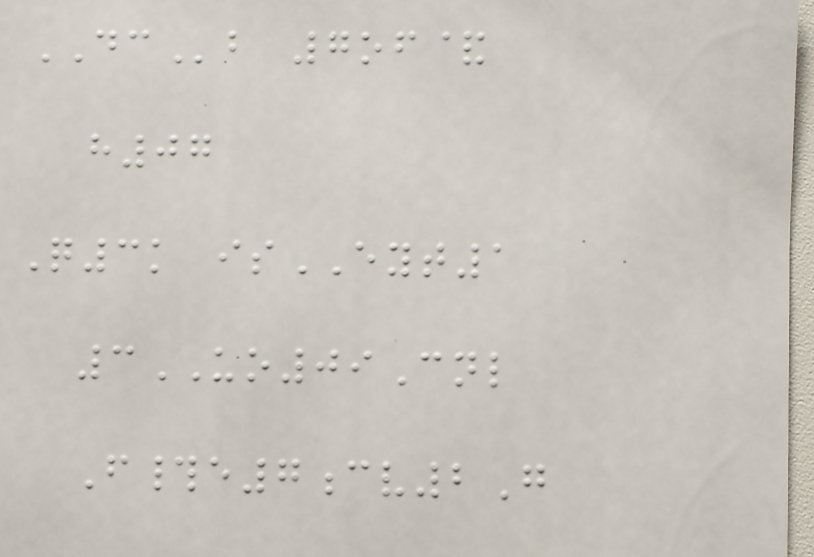DCb 7of&
h07
Q3k isEYT1
3UO09Cnl
F#e7cv2G
